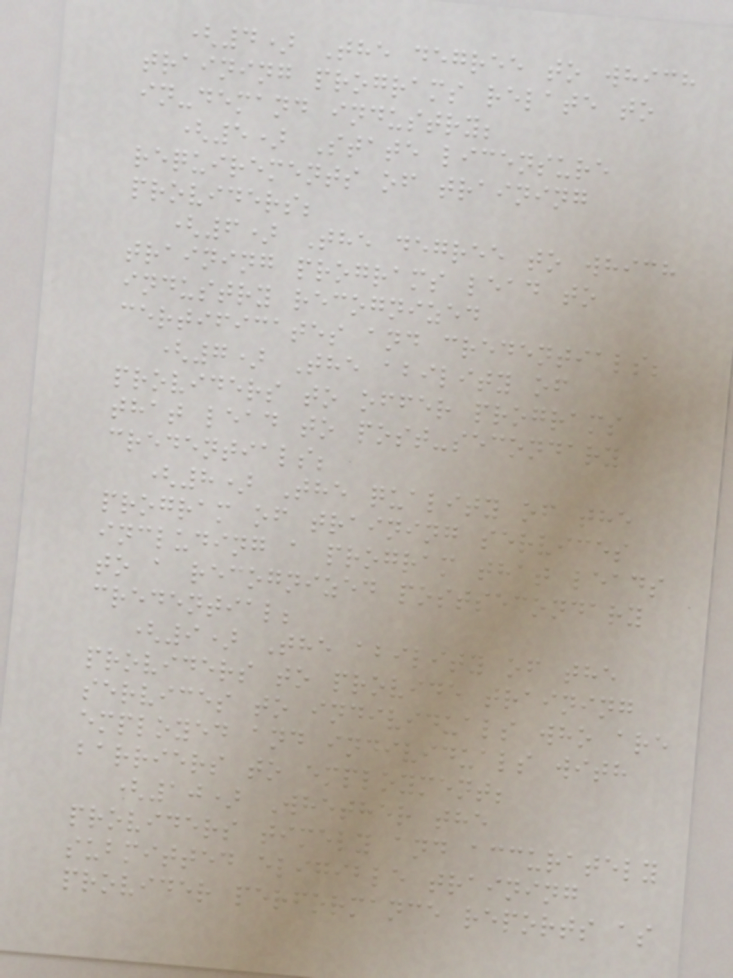(4) The degree to which
training programs relate to
in-demand industry;
(5) State licensure
requirements of training
providers;
(6) The degree to which
training programs lead to
industry recognized
certificates and credentials;
(7) The ability of
providers to offer programs
that lead to post-secondary
credentials;
(8) The quality of the
program of training services
including a program that leads
to a recognized postsecondary
credential;
(9) The ability of the
providers to provide training
services to individuals who are
employed and individuals with
barriers to employment;
(10) Whether the
providers timely and accurately
submitted eligible training
provider performance reports as
